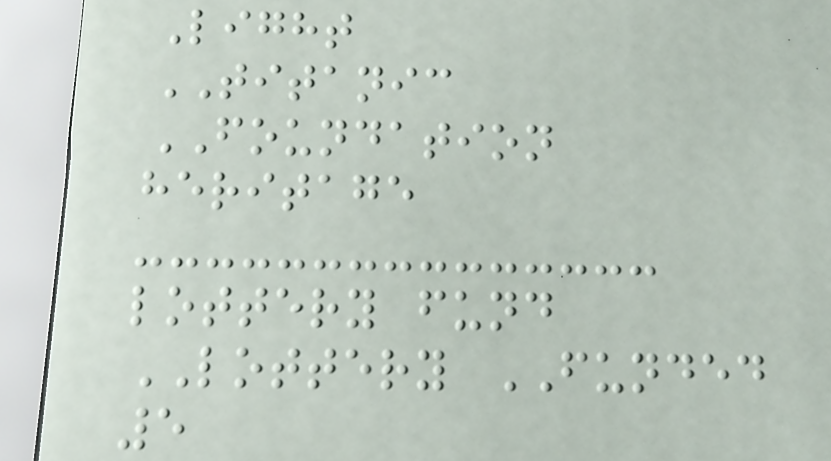Light
TITANIC
FOUNDATION
heritage
lottery fund
LOTTERY FUNDED
5
